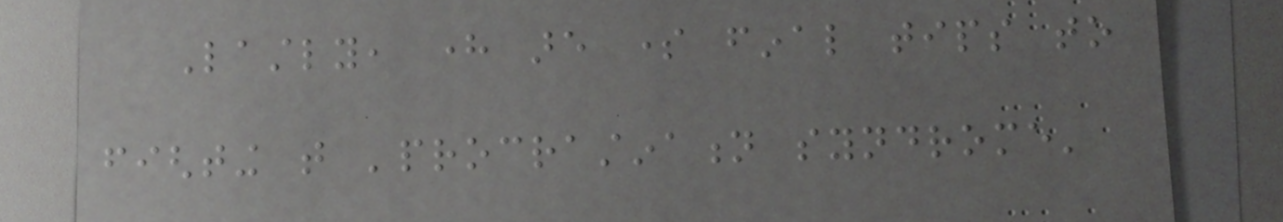Lastly, here are some final tips to
fighting that 'procrastination syndrome'
